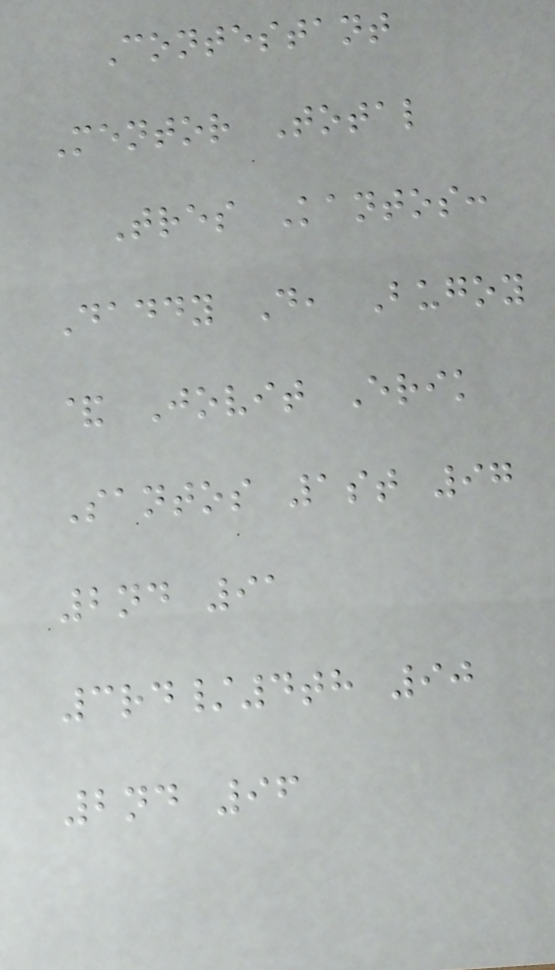Contestant
Mentor Total
Tres Kantos:
Daddy D, Bugoy
& Jovit Erik
Santos 1st 97
2nd 91
3rd/4th 90
2nd 96
